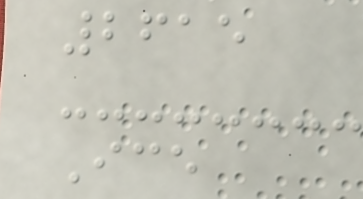2615
Ice
